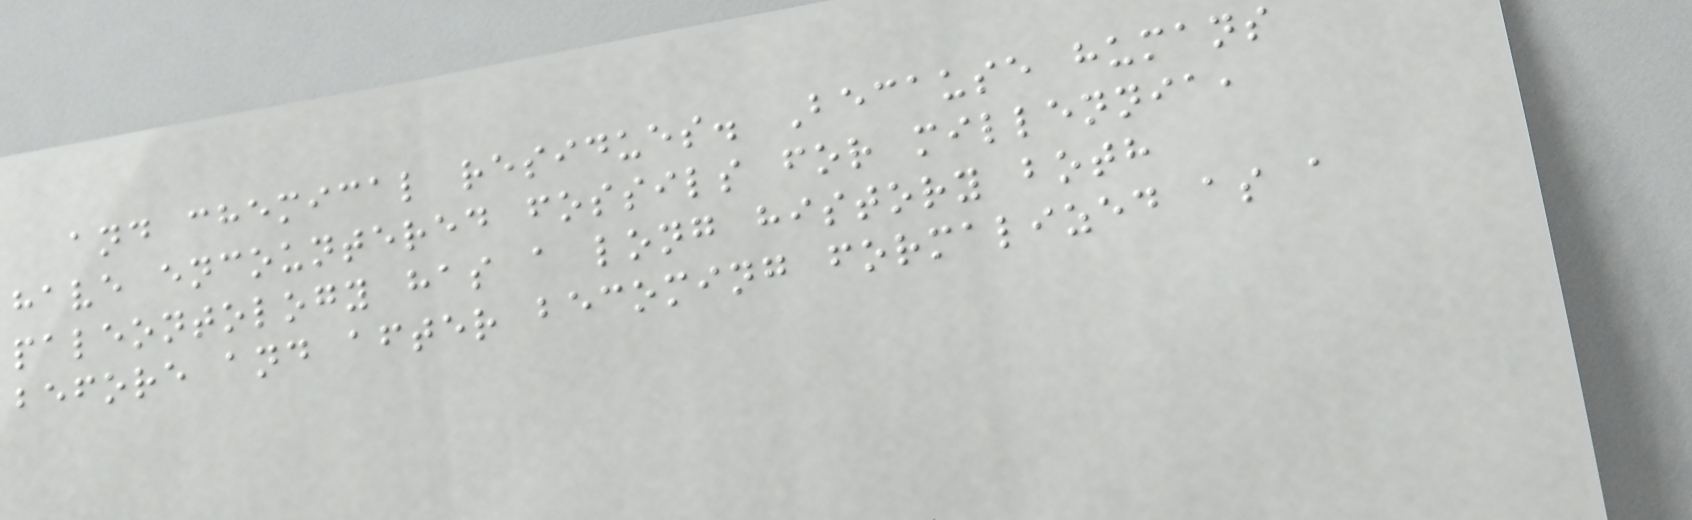and chemical residues. Because humans
have encountered fossils for millennia,
paleontology has a long history both
before and after becoming formalized as a
